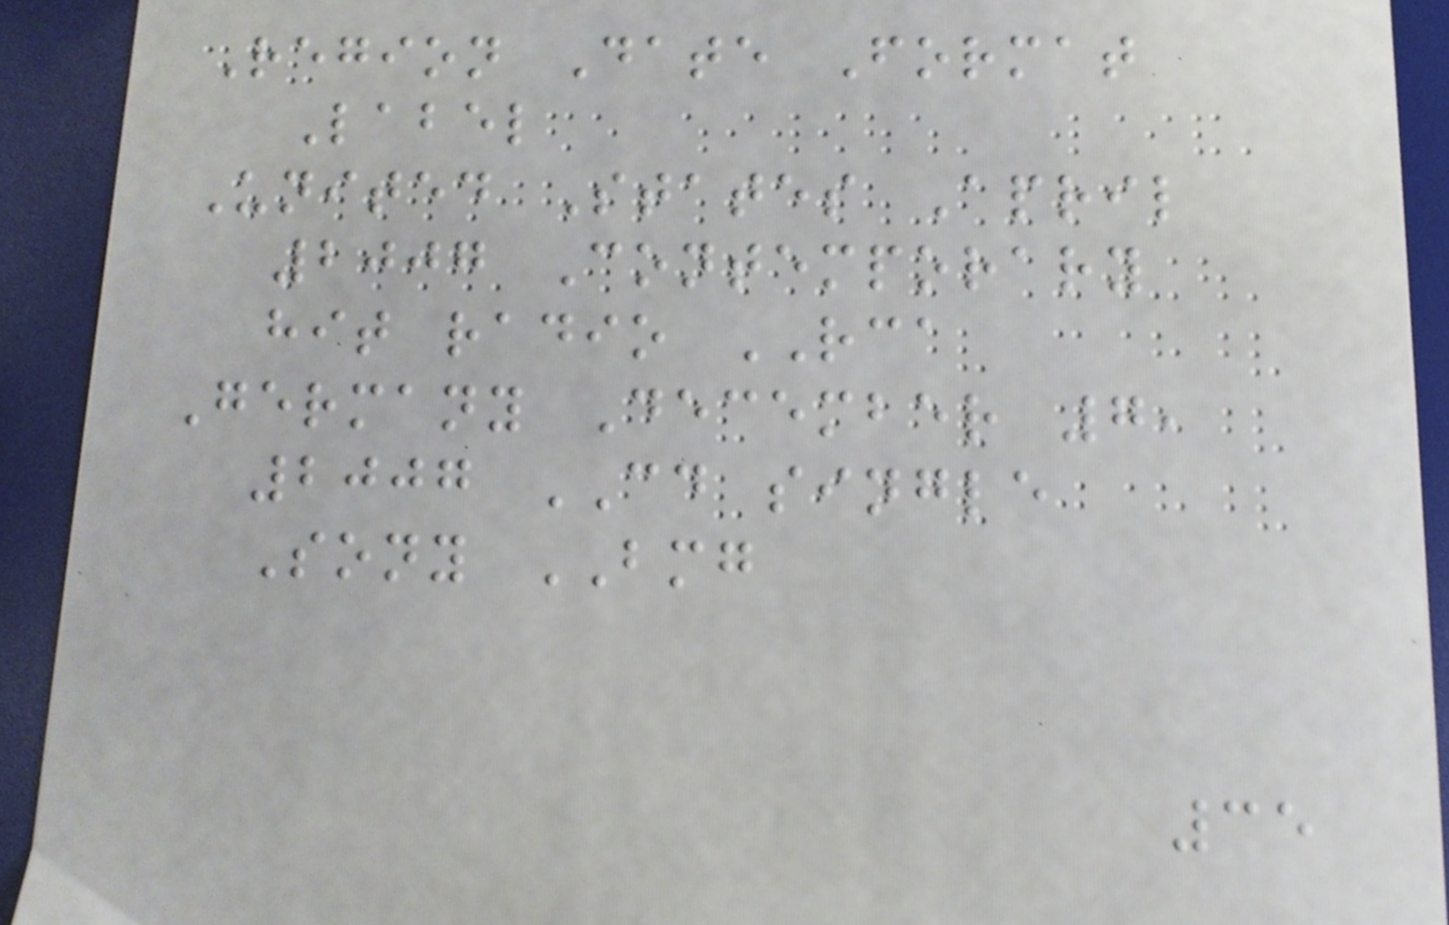Region Date Format
Label
United States April
2007 Contemporary
hit radio RCA
Germany December 7,
2007 CD single
Sony BMG
35
